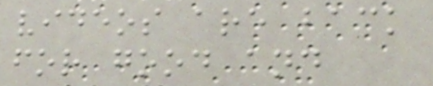videos are back
for good and
